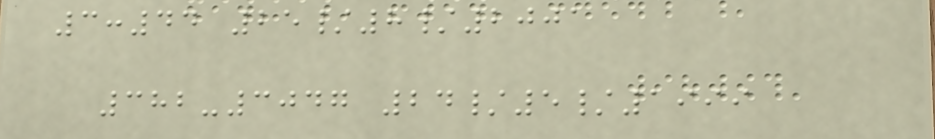3:44 25/8/2001
382-3047 24/5/1999
